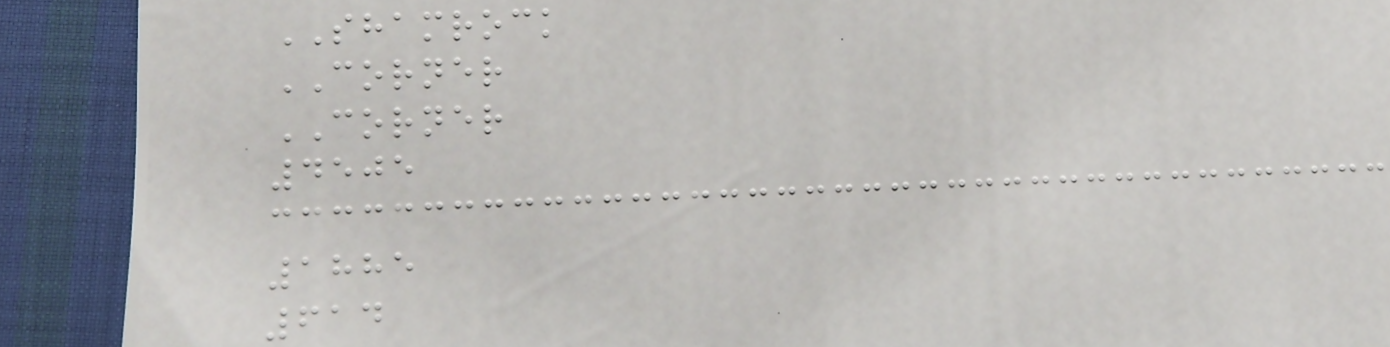SHAMROCK
CORNER
CORNER
4505
1885
614
